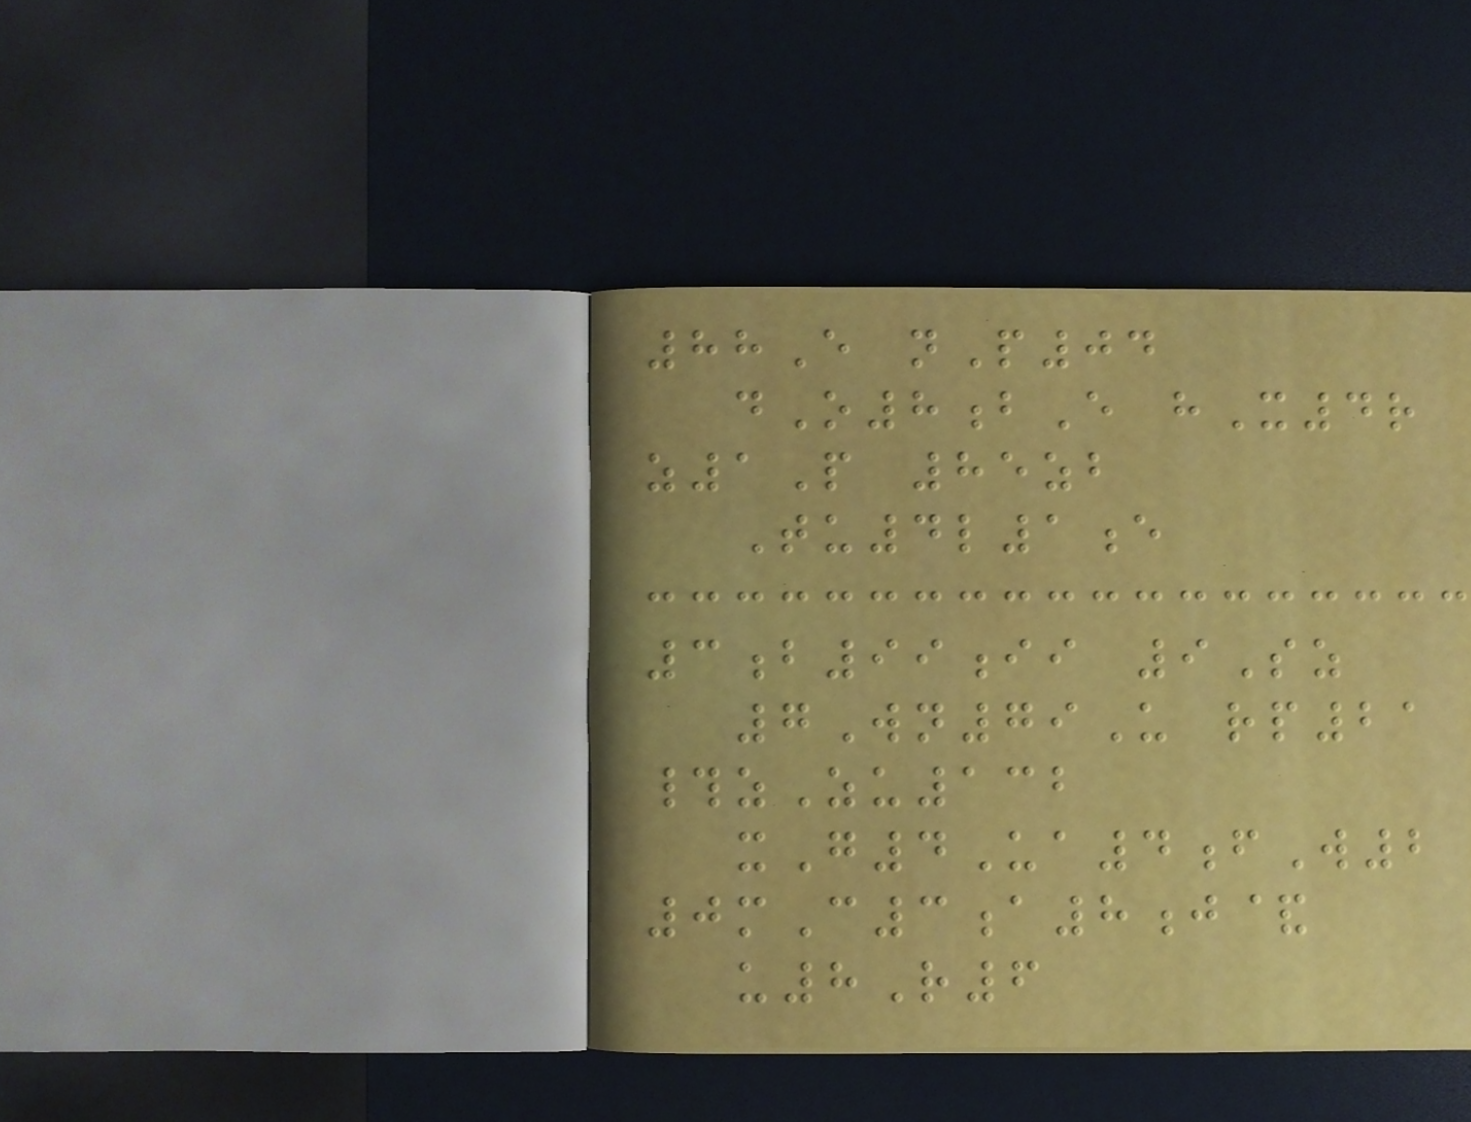88E nP04
dO8bE hX4r
z1P 85zb
Tu4l1e
3b99ii 9Sz
7Wn79U rp21
#zZu132
xG4Ua4fW2
0mC3a8j&
u8R6
